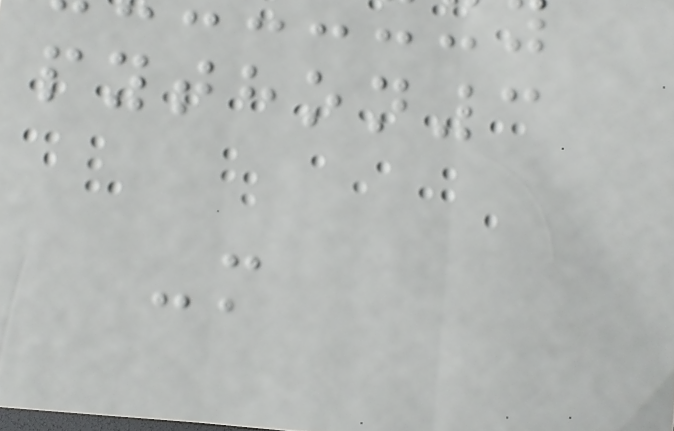python3
-m
